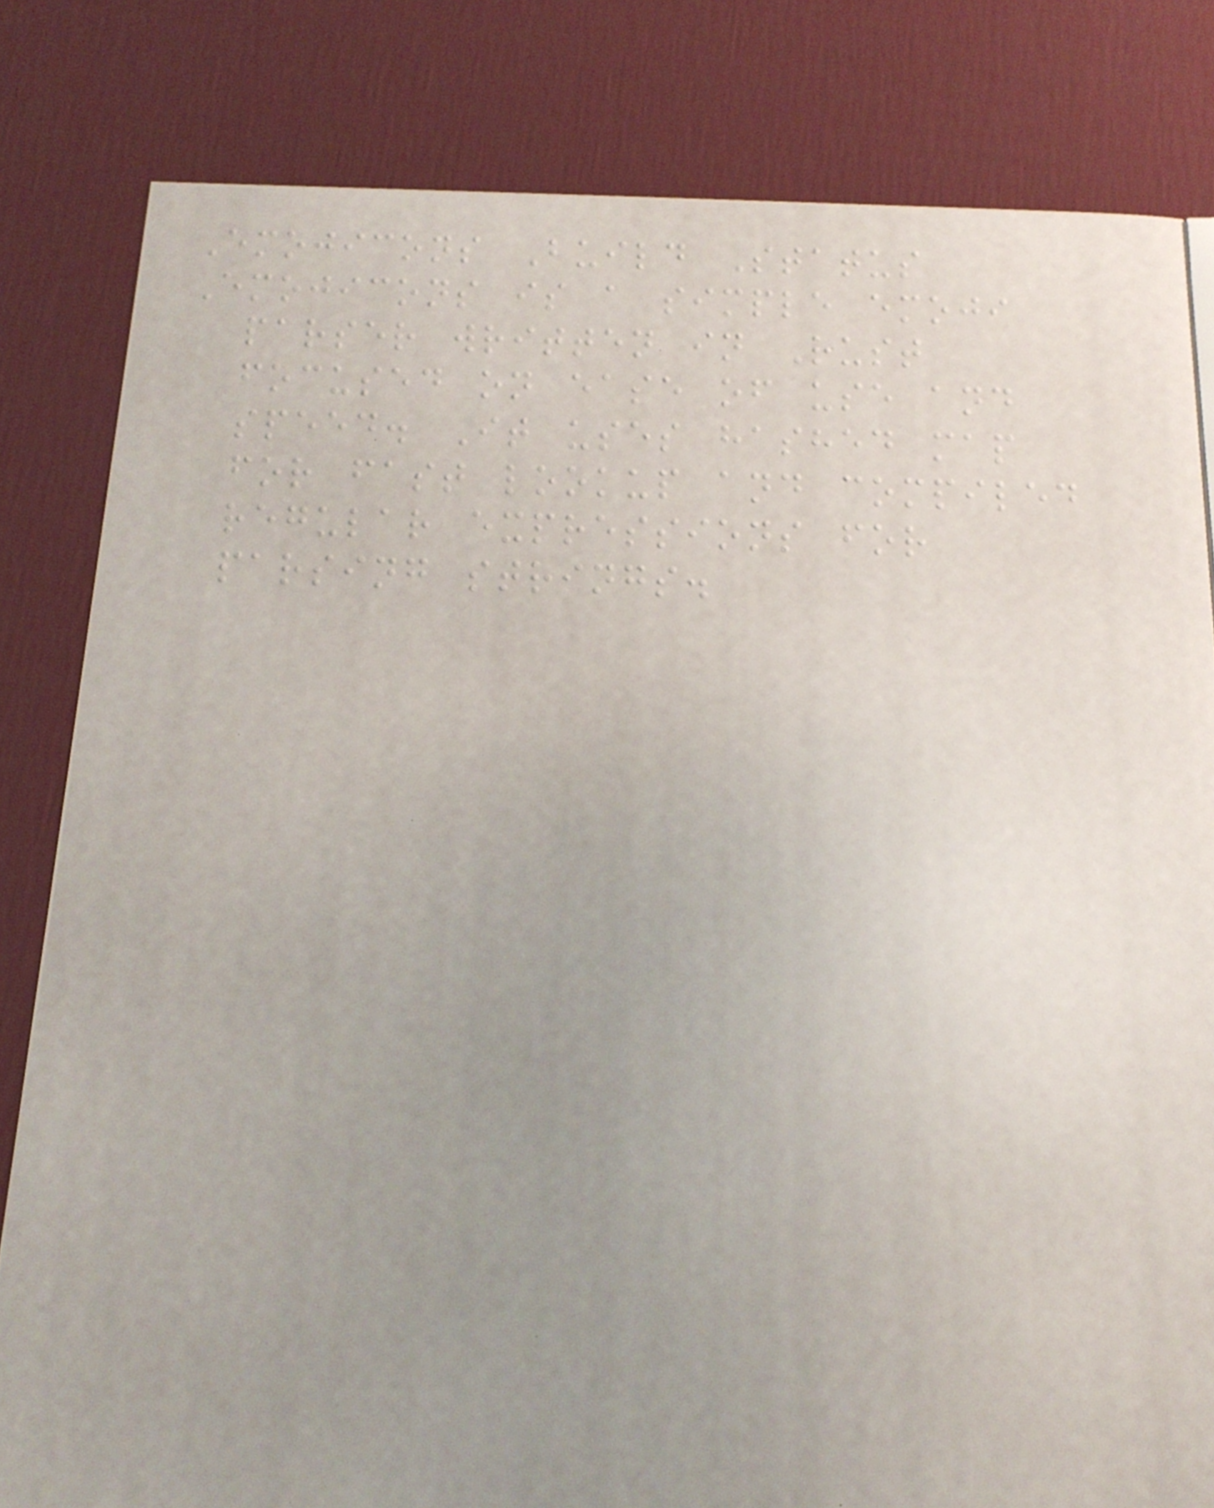Emojicons Build Status
Emojicons is a simple emoji
parser written in Rust
focused on ease of use and
speed. It uses hashed map
for fast lookup and compiled
regular expressions for
parsing strings.
